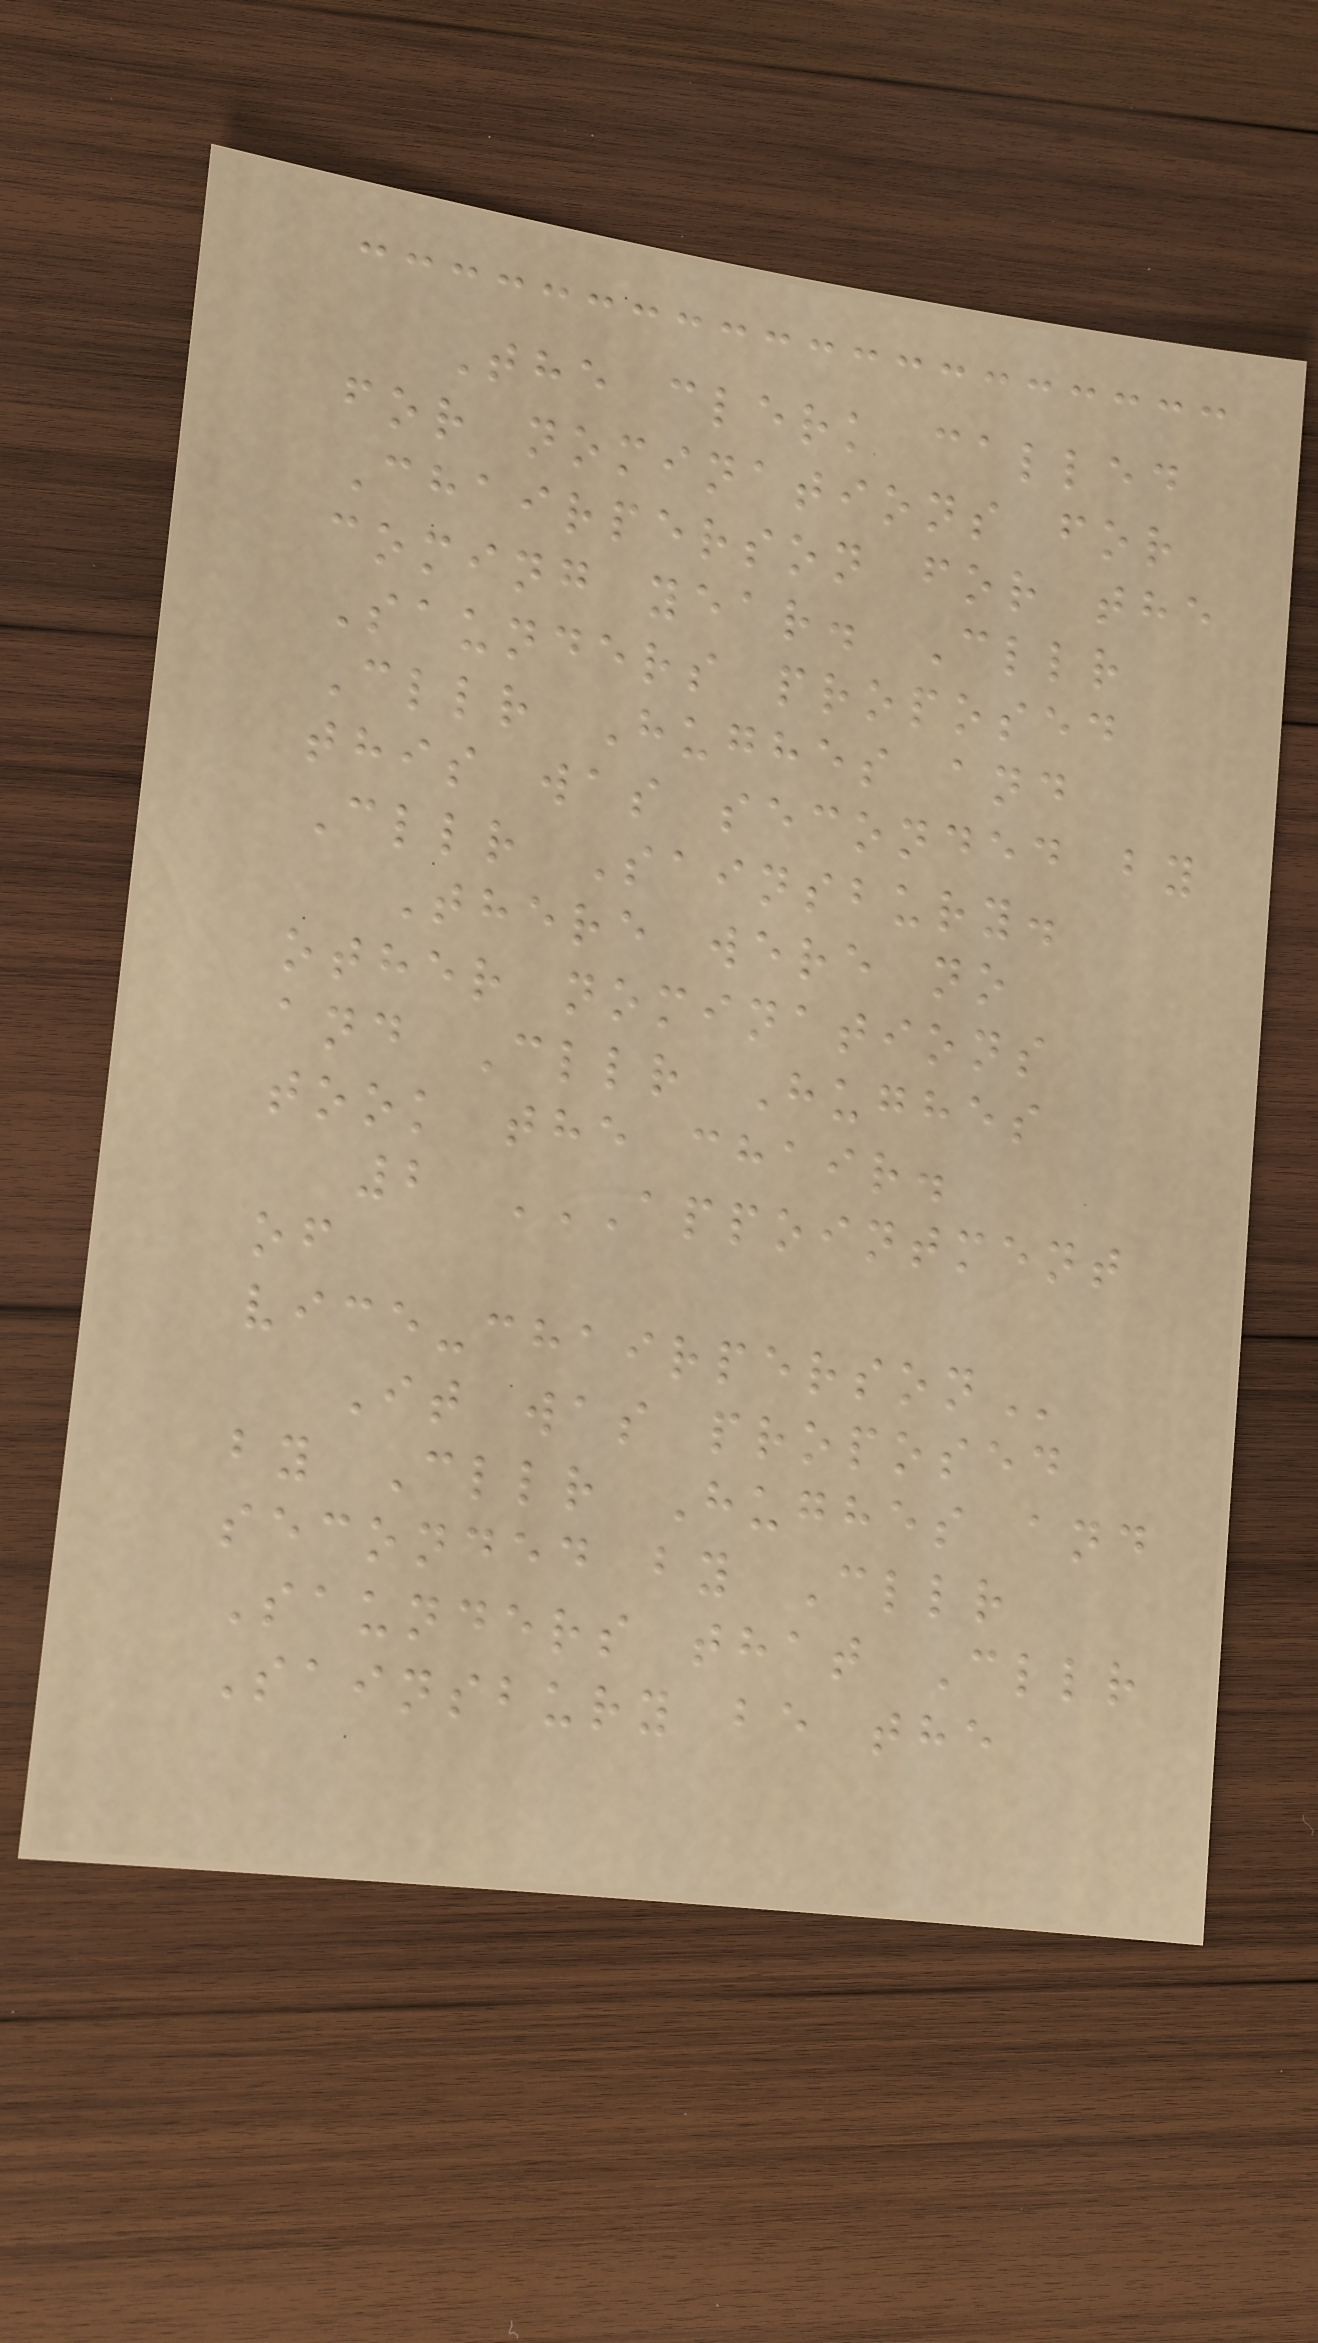The clerk called
for nominations for
Chairperson for the
coming year. Cllr
Saunders proposed
Cllr Hughes and
this was seconded by
Cllr Sainsbury.
There were no
other nominations
and Cllr Hughes
took the chair.
2 APPOINTMENT
OF
VICE-CHAIRPERSON
It was proposed
by Cllr Hughes and
seconded by Cllr
Saunders that Cllr
Sainsbury be the
